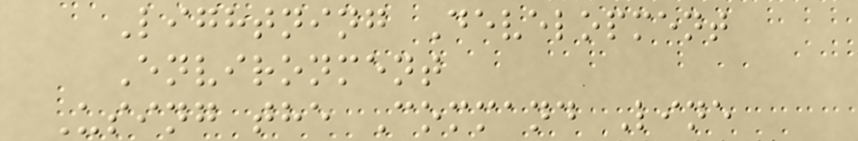Lightning Development
Environment
Using the Command Line
